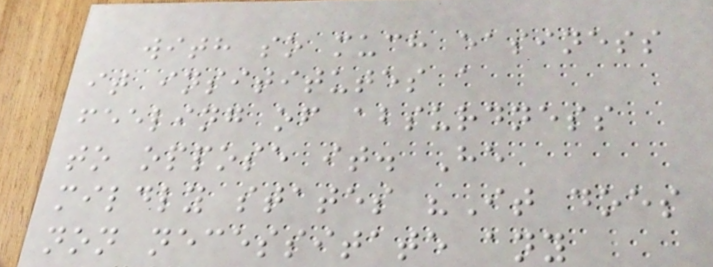with so much easiness
it insititutes a
feeling of absurdness
to oppose it. He
mildly states "It does
non necessitate any
